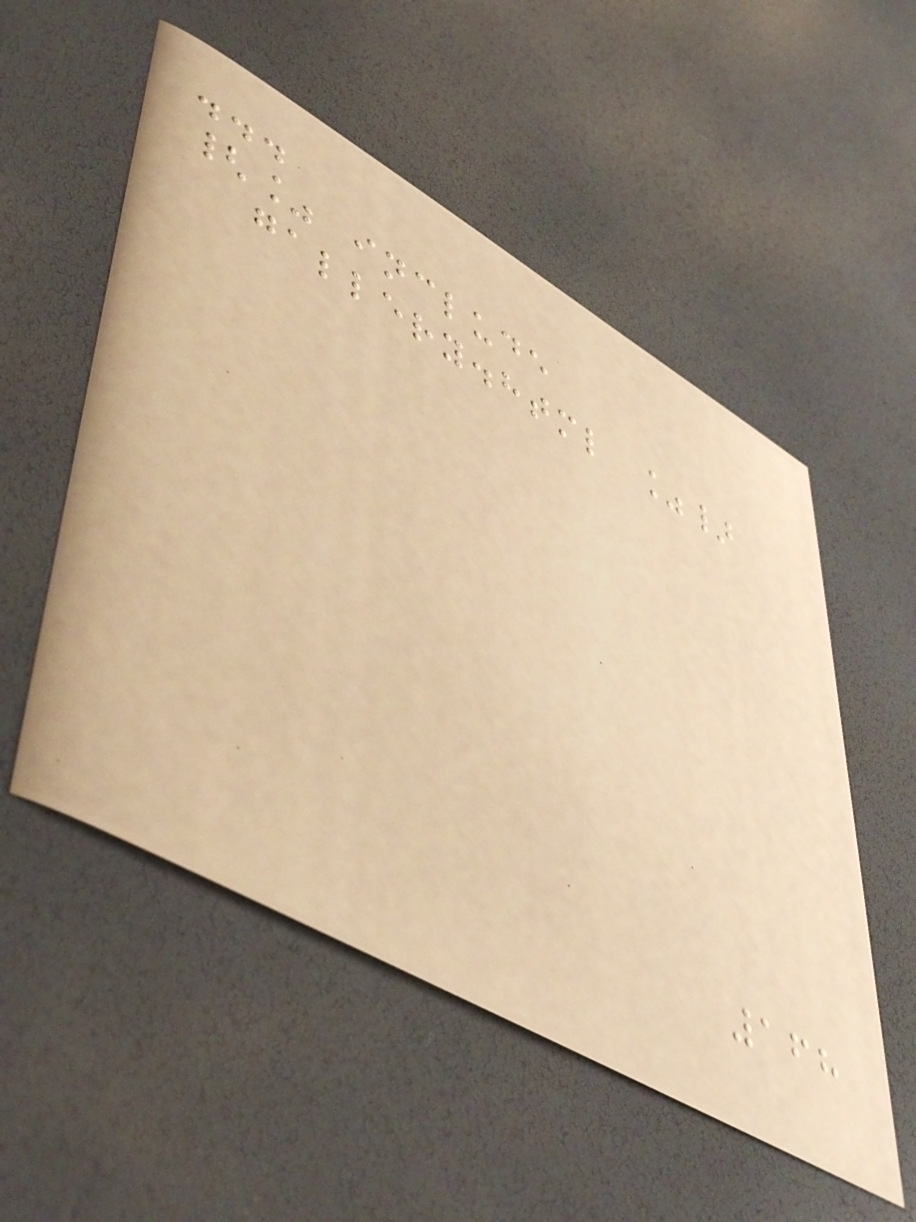...
{% include
gallery.html %}
168
